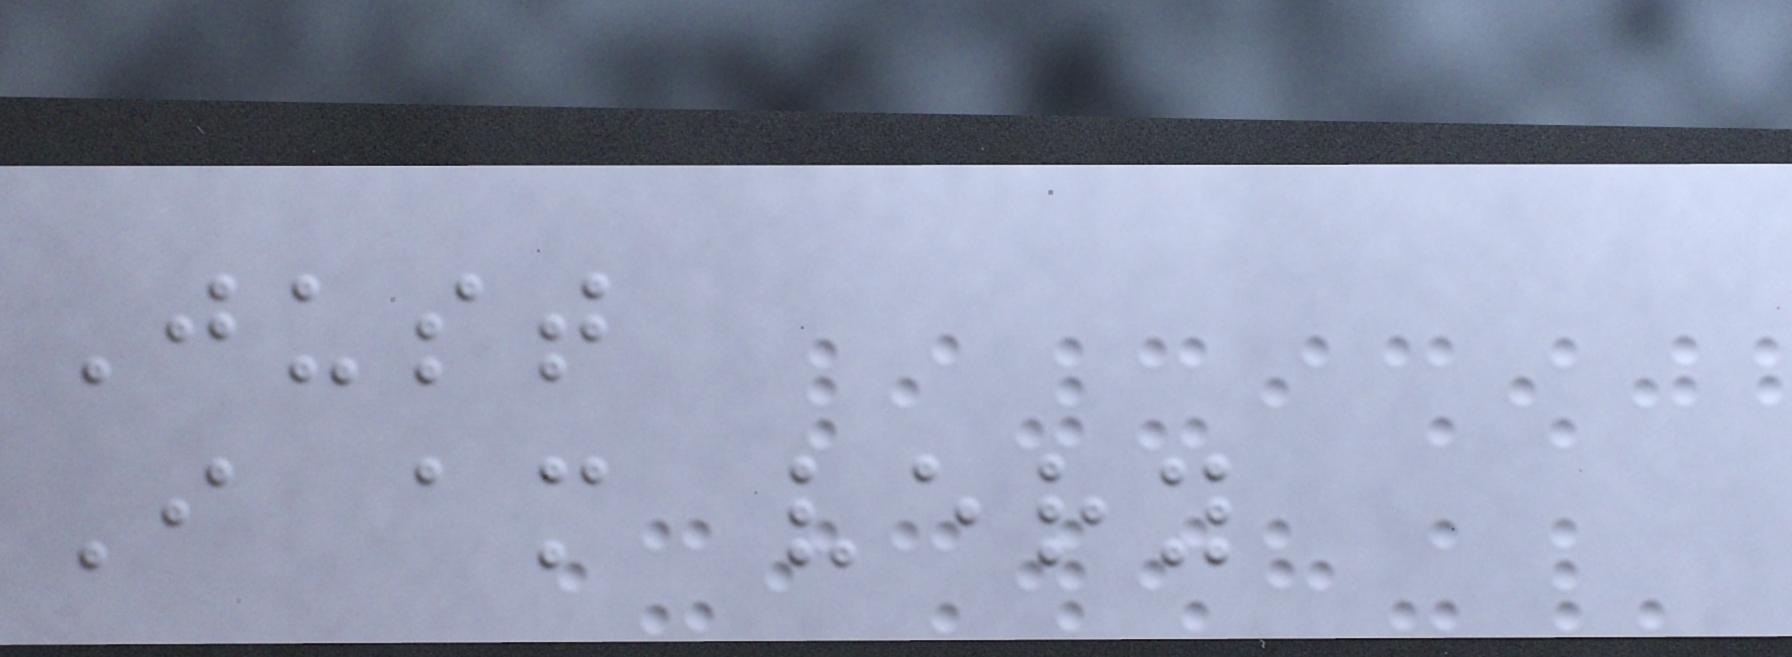Just
I am very
